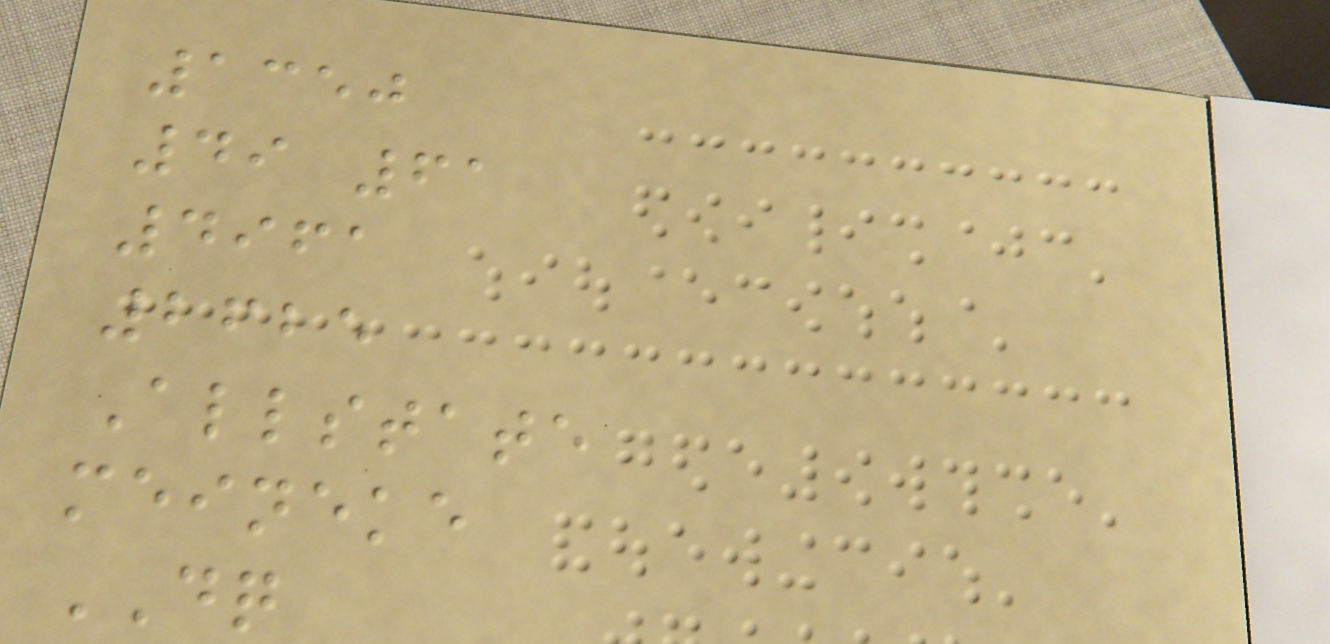1350
49 61
4961
2625
Allstate
meineke
DQ
